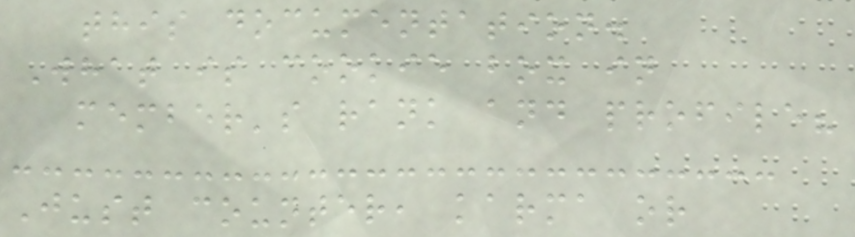this documentation.
What is cookie box in
member's rank and profile?
Just counter, karma or
